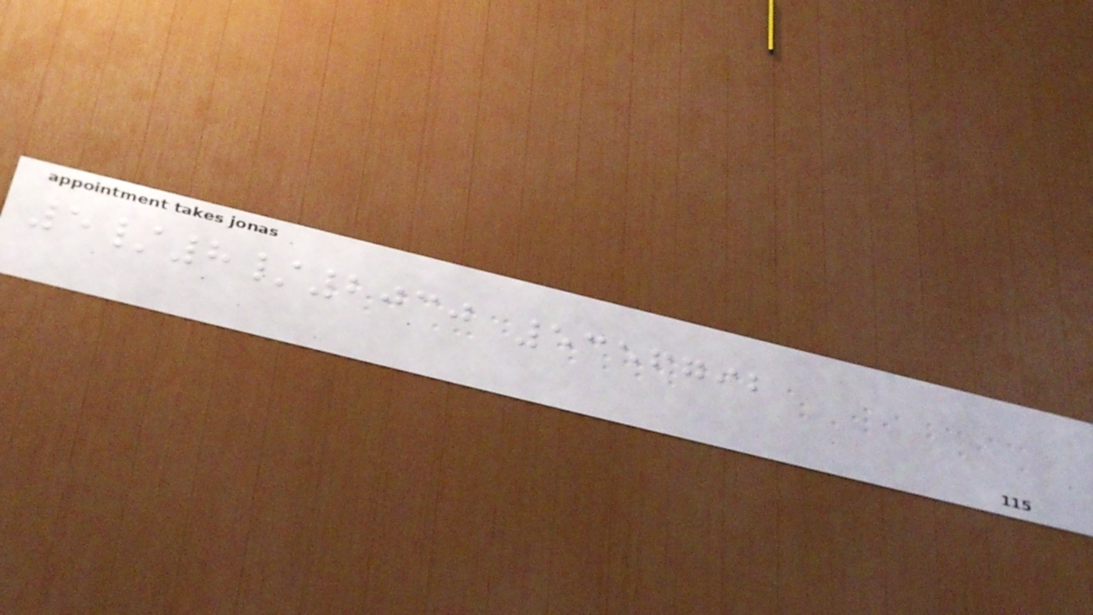5/8/2030 5356792
